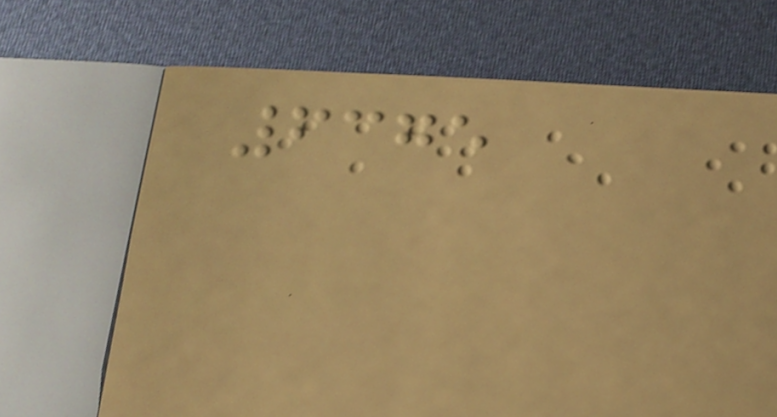6375
